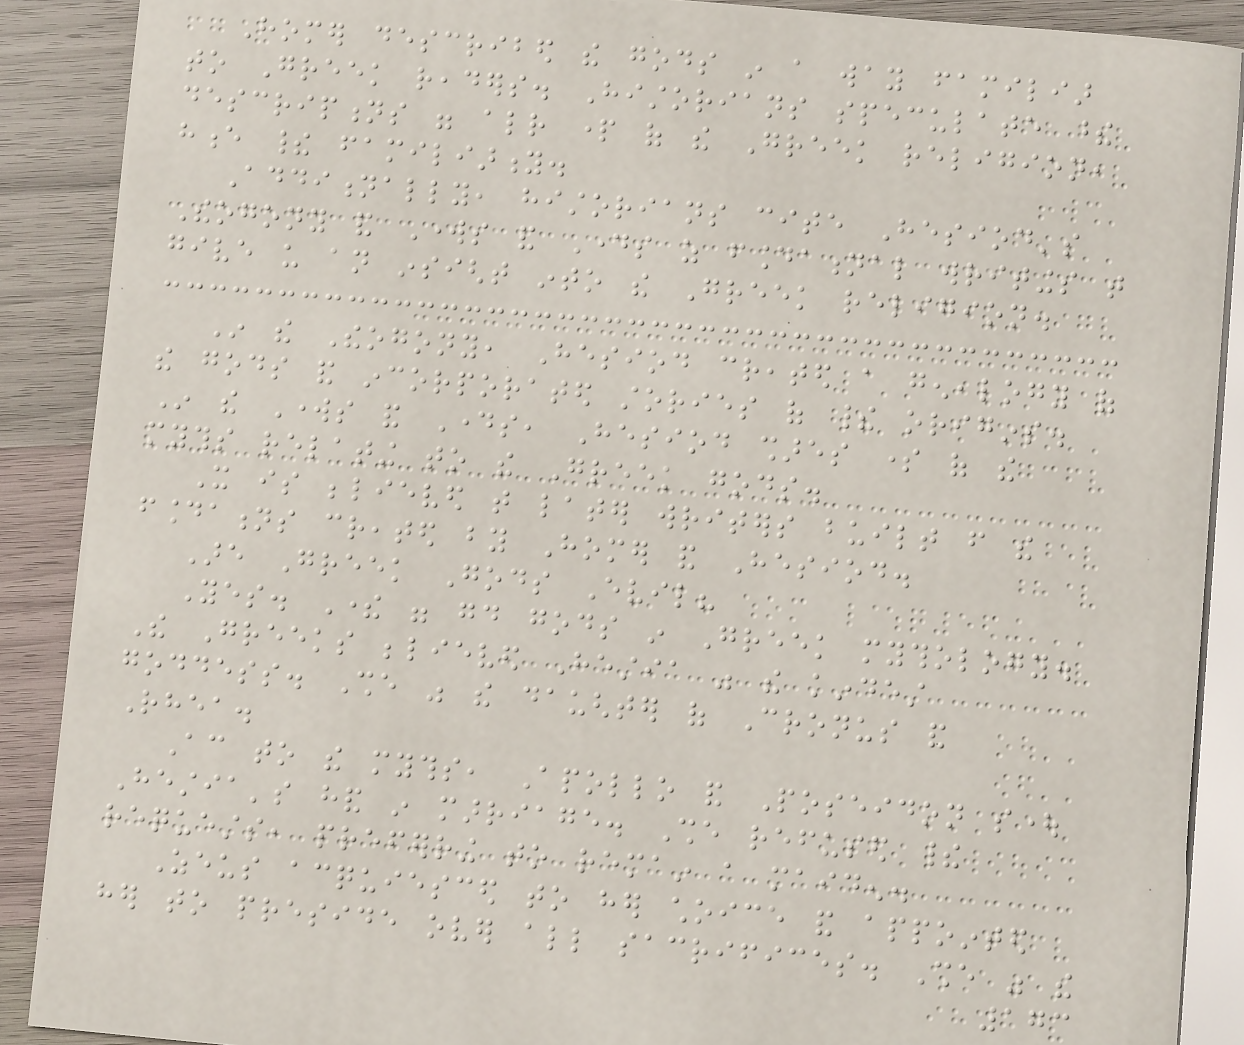Homer described the gods in a way familiar
to Greek readers. Historians speculate these
descriptions were already part of the Greek religion,
hence their familiarity.
Additionally, historians cite Hesiod's
Theogony and Works and Days as foundational writings that
give us an insight into the Greek religion.
In the Theogony, Hesiod created a genealogy of
the gods and incorporated stories of their origins.
In the Works and Days, Hesiod shares some of the
myths relating to the Greek gods.
It is believed that later writers built from the
foundations created by Homer and Hesiod.
Are Greek Gods Evil?
Yes. There were good gods in Greek mythology.
The Greeks believed Hestia was the kindest
goddess. She was the daughter of Cronus and
Rhea.
According to the myths, Apollo and Poseidon sought
Hestia's hand in marriage. She refused their
requests, preferring to remain a maiden.
Zeus acquiesced to her choice and appointed
her to preside over all sacrifices. She was the
173
